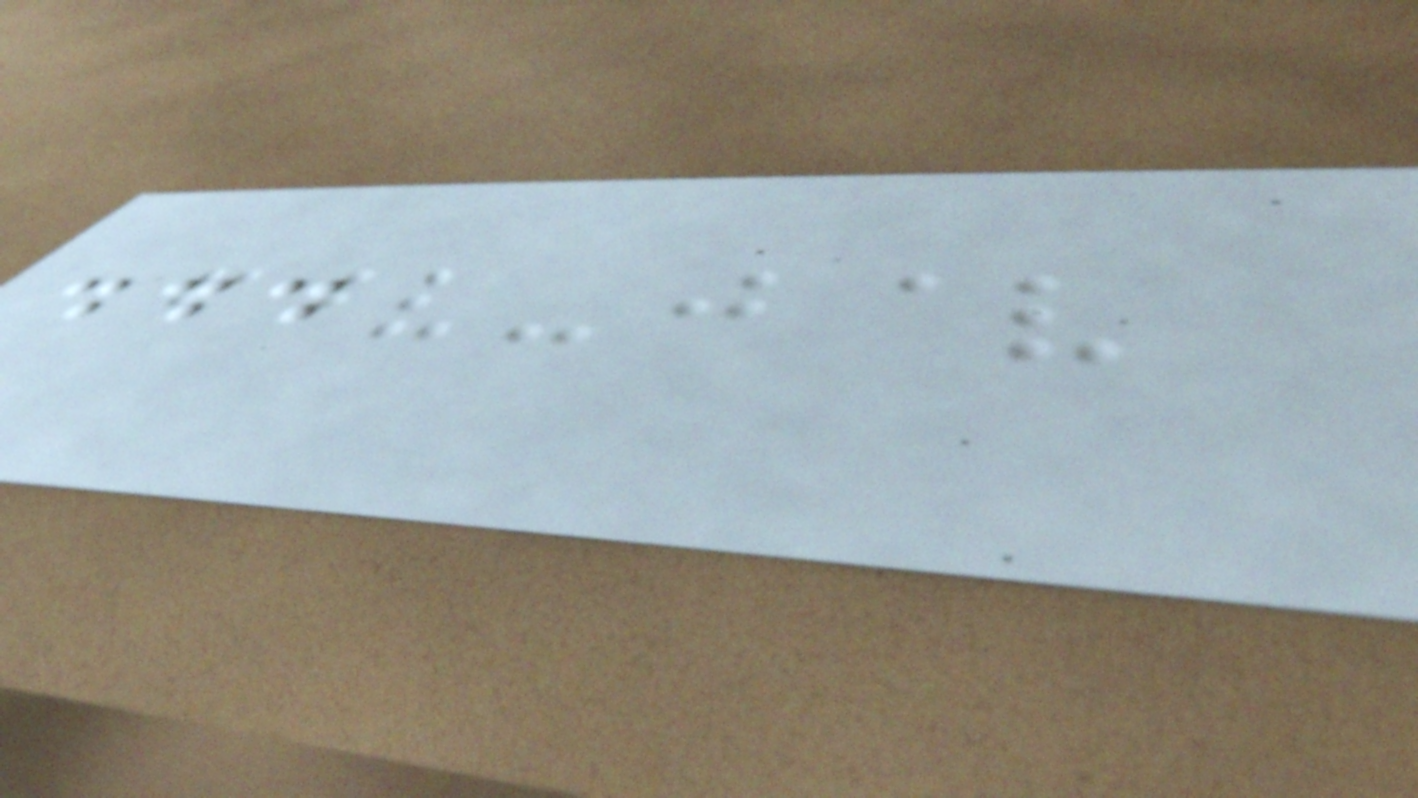...
